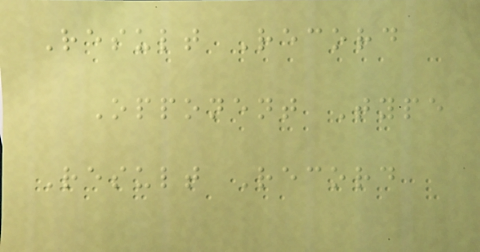Result Record
Opponent Type
Result Record
